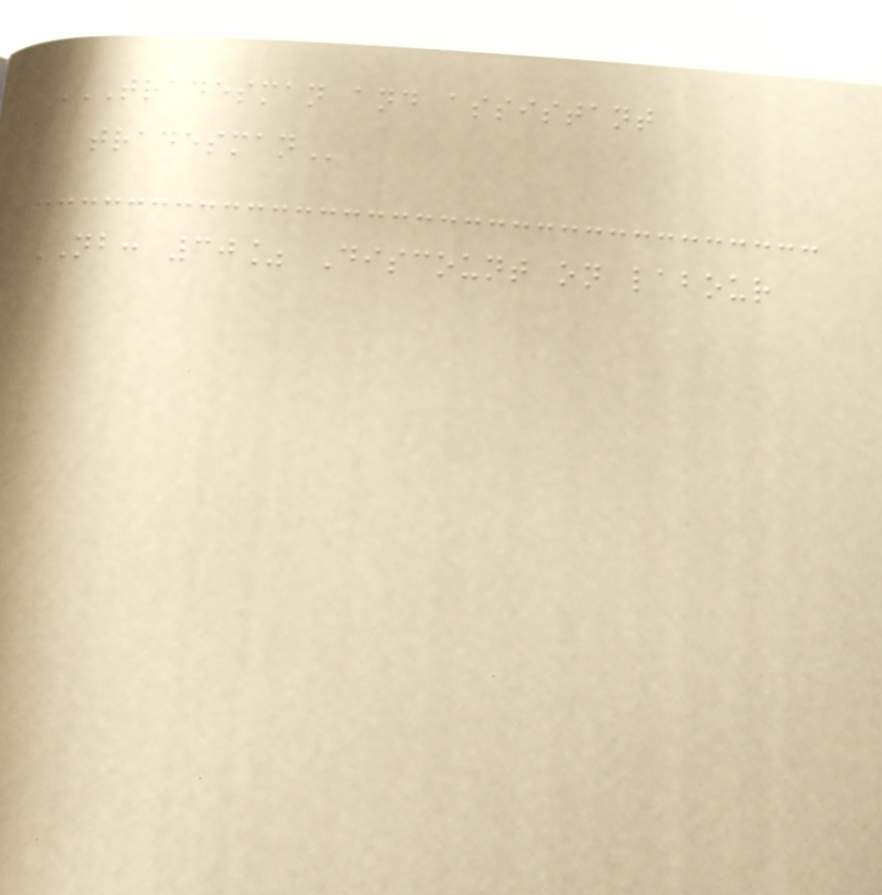TRADESMAN AND ASSISTANT
TRADESMAN
NB: 30% Discount on labour
